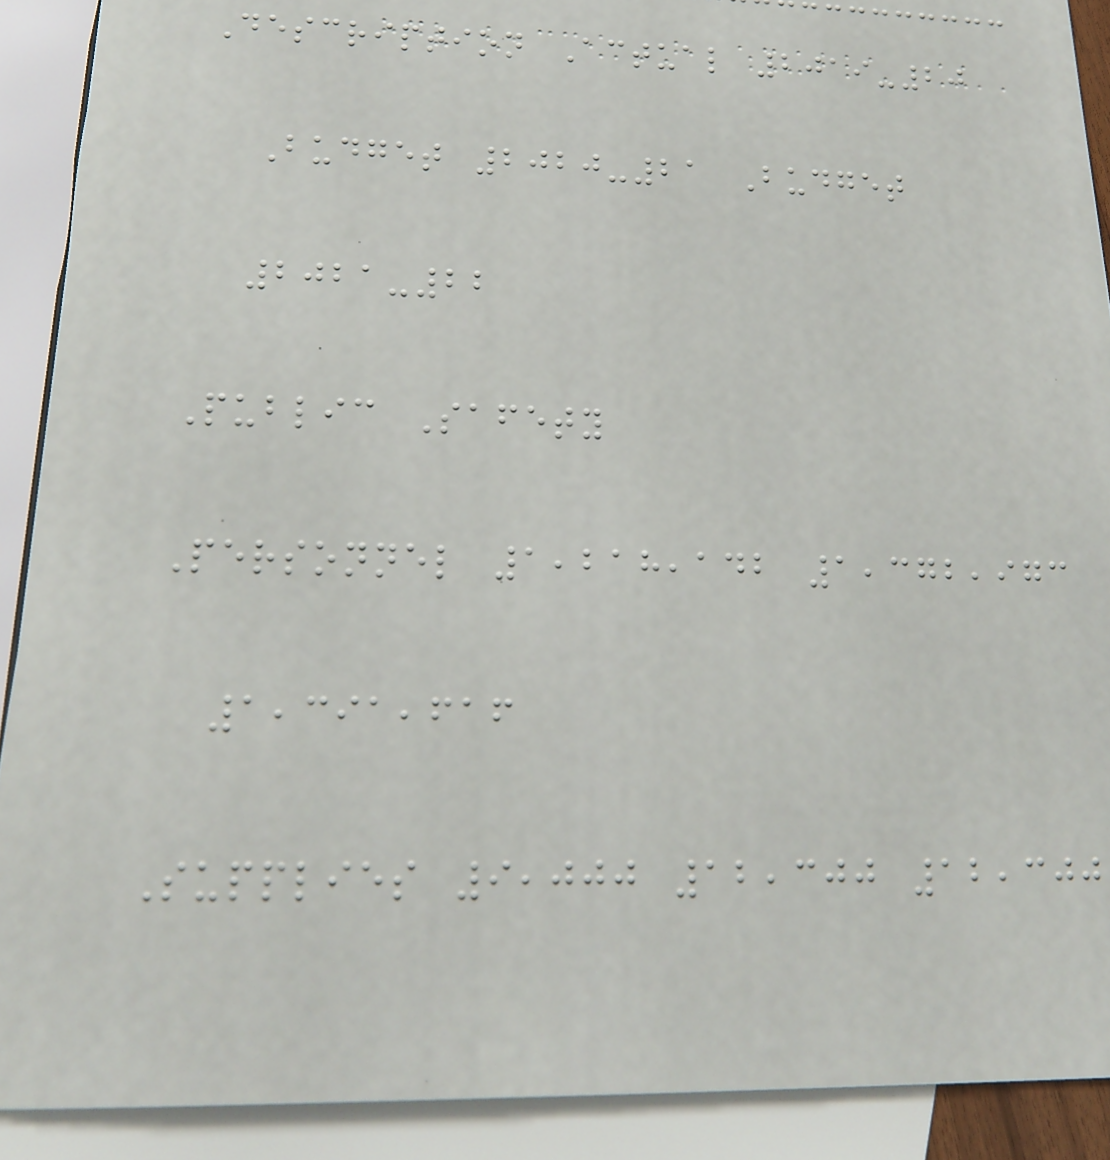Description Actual 2019-20
Budget 2020-21 Budget
2021-22
Public Safety
Personnel 1,218,142 1,372,973
1,391,616
Supplies 9,000 12,300 12,300
